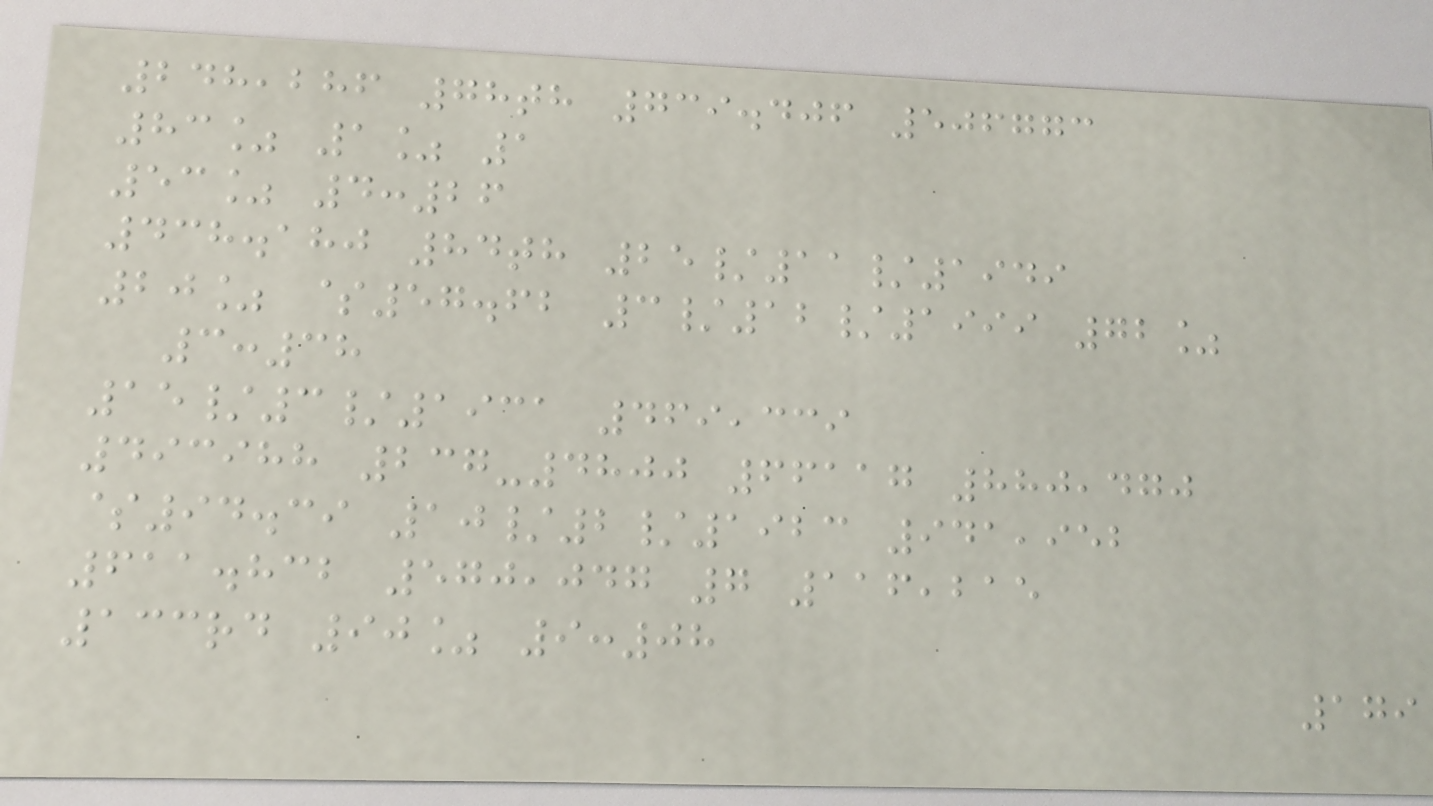248,286 78th 739.406 506773
83% 1% 1
53% 4:26
438.180 84th 25/11/1949
20% $57.62 3/12/1999 72%
3:38
15/3/1931 469,339
493988 237-4800 66117 880,470
$94.39 10/2/1923 941,952
611.832 570,047 7 116,215
133rd 90% 9:08
179
